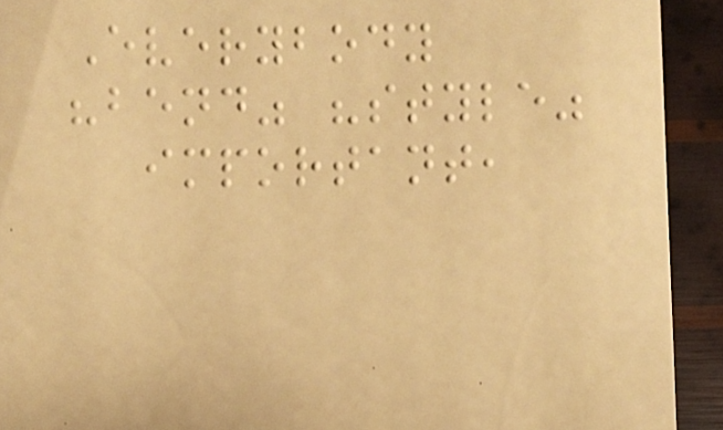Everybody
"bend" "style"
important,
